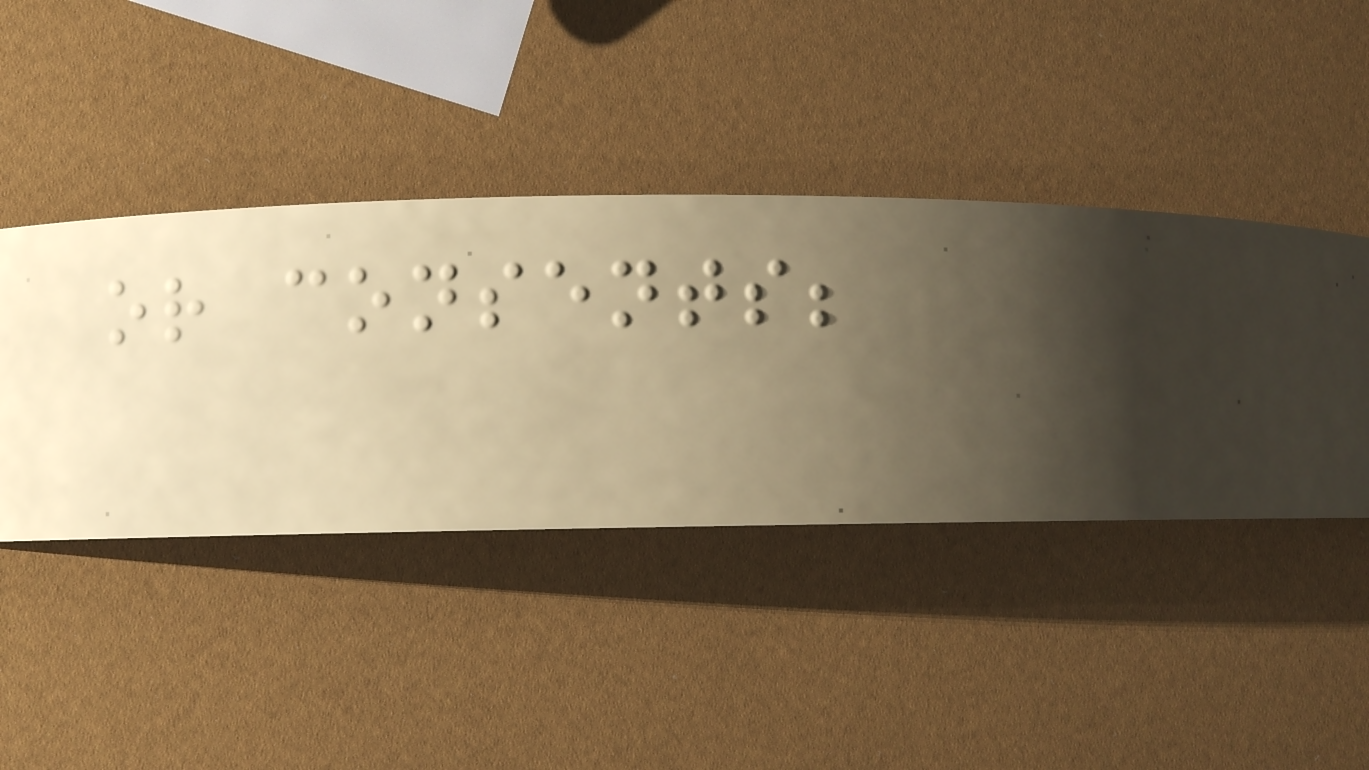or consents;
